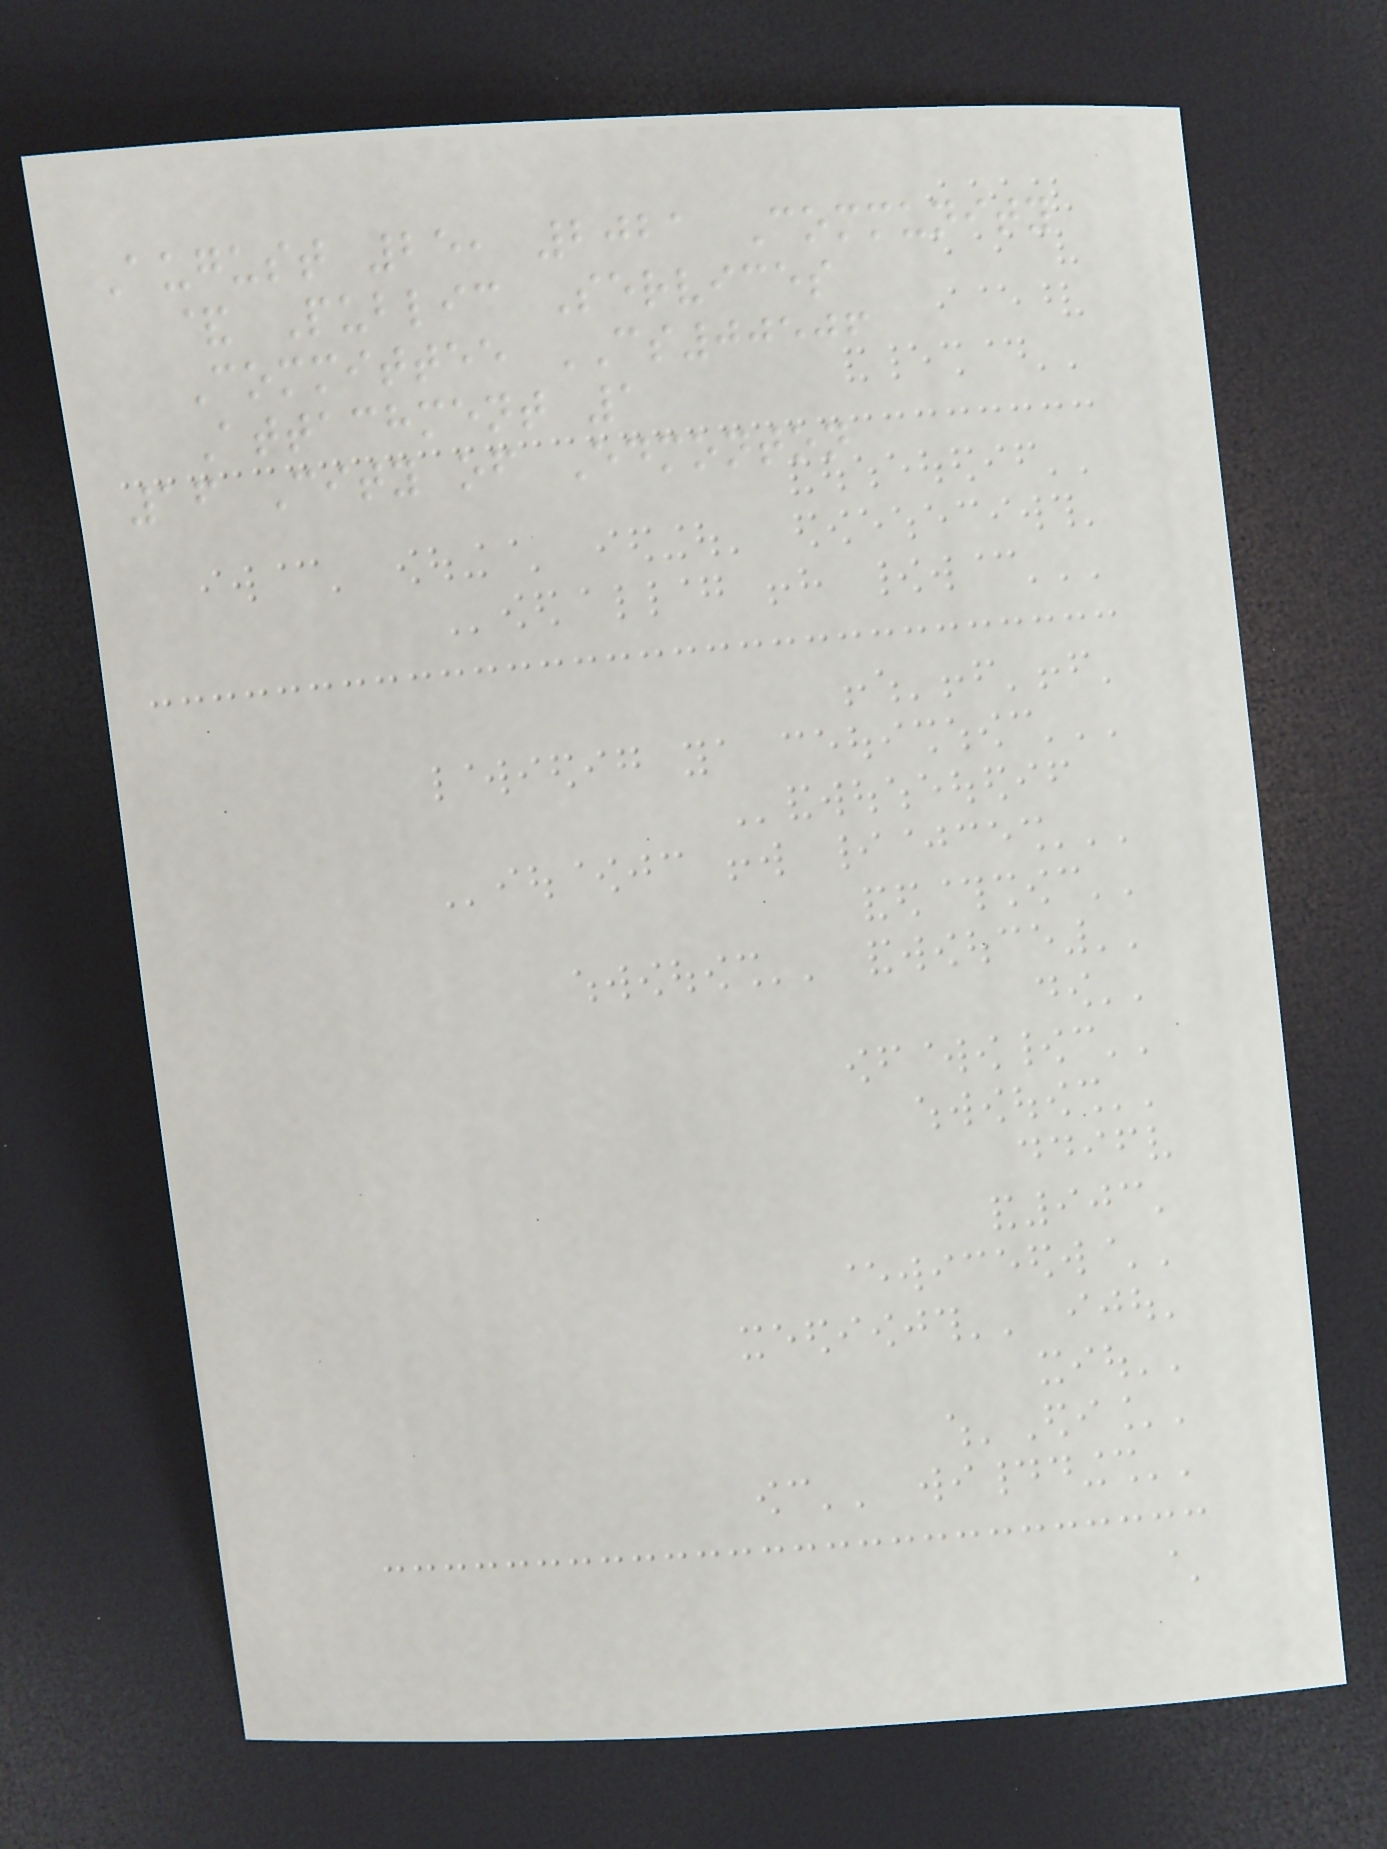August 25, 2021 Community
& Public Services
Committee CS00506
Attachment 1
16 City of Edmonton
